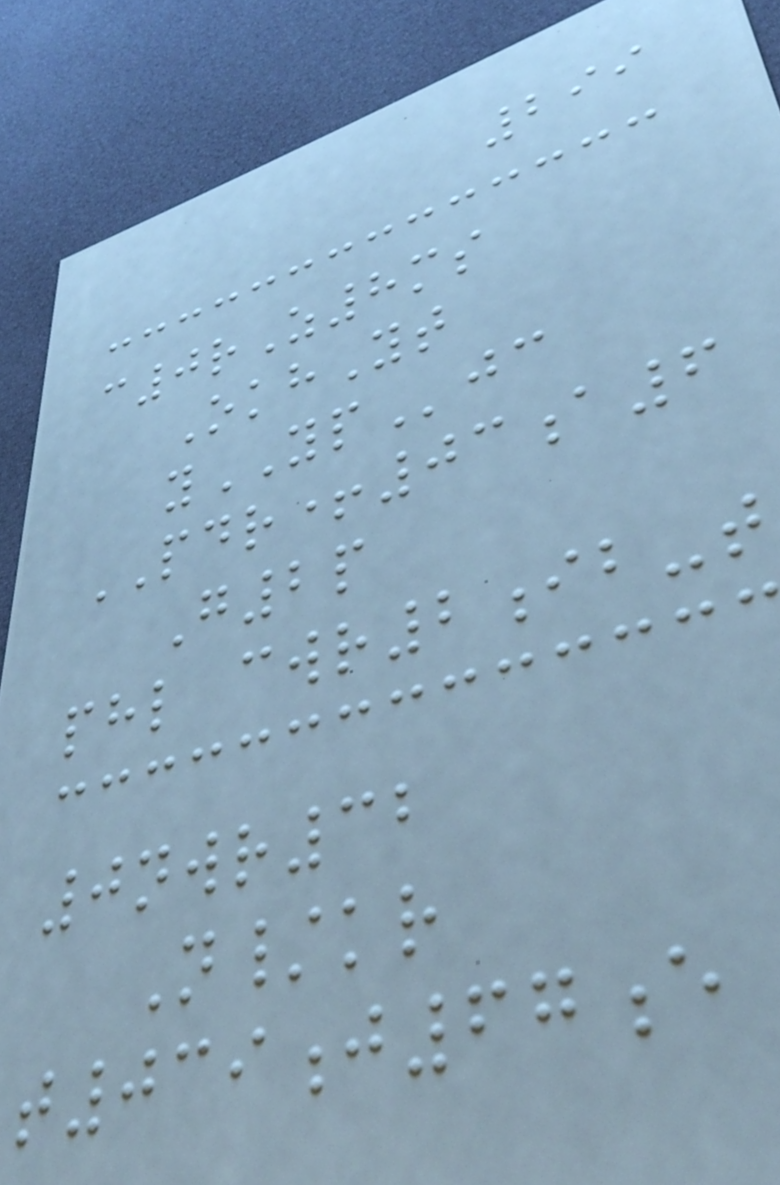299
c0rZ8ms
OkhYt
yYPjc
PDR+03a6
G2p
phl cwr2ib-t
0nwr32
N/kr
t039j67e
